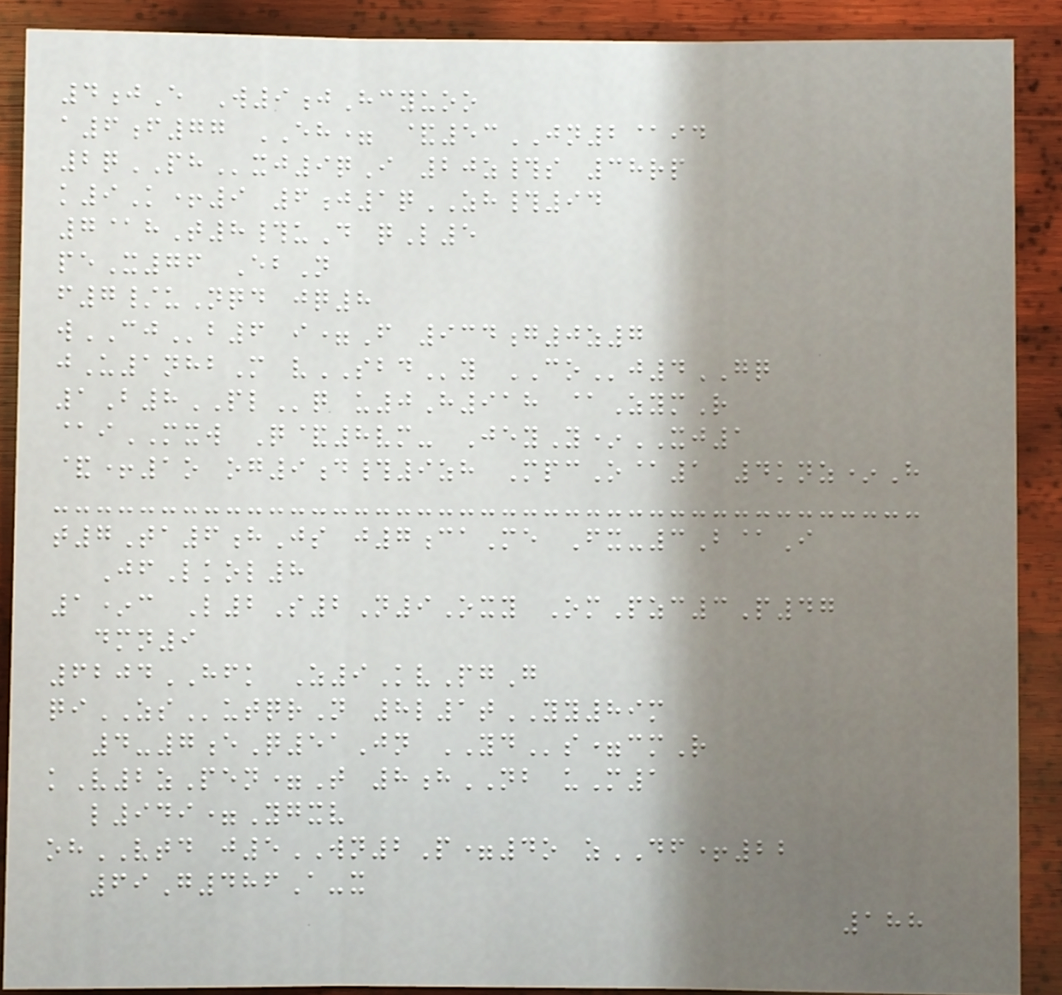4jE W9jHcyuoo
a6f77 EH= &53JN2@id
2qPHxj9qI 20z#s 38rp
k9K+9 6j1qZH#94
7@hT8#uD qL5
peX76 EbN
f7/uNqd jq8
wCJb6 i=F 934g0z7
jU1nhbM vSBDy COj4GQ
1B8PLq u0H918 @ZymR
@iMXW Q&8vm- JeyY*XJ1
&+1o og9d#9zh MpcO@1 4knz*H
t7Ta6hJs j7caMe Fx-3B@I
JfLkol8
1*c L2S2N9Oxy OmPzc3P47
dmn9
6204HFK Z9KvPgG
qiZSutqrN 8l1tYY89m
4-7eQ51Jn YDs=cmR
kV2zPen=T 8hNB uM1
l949=Ygxv
ohVTD j5WN2P=4o zDF+22
69G486A-x
188
